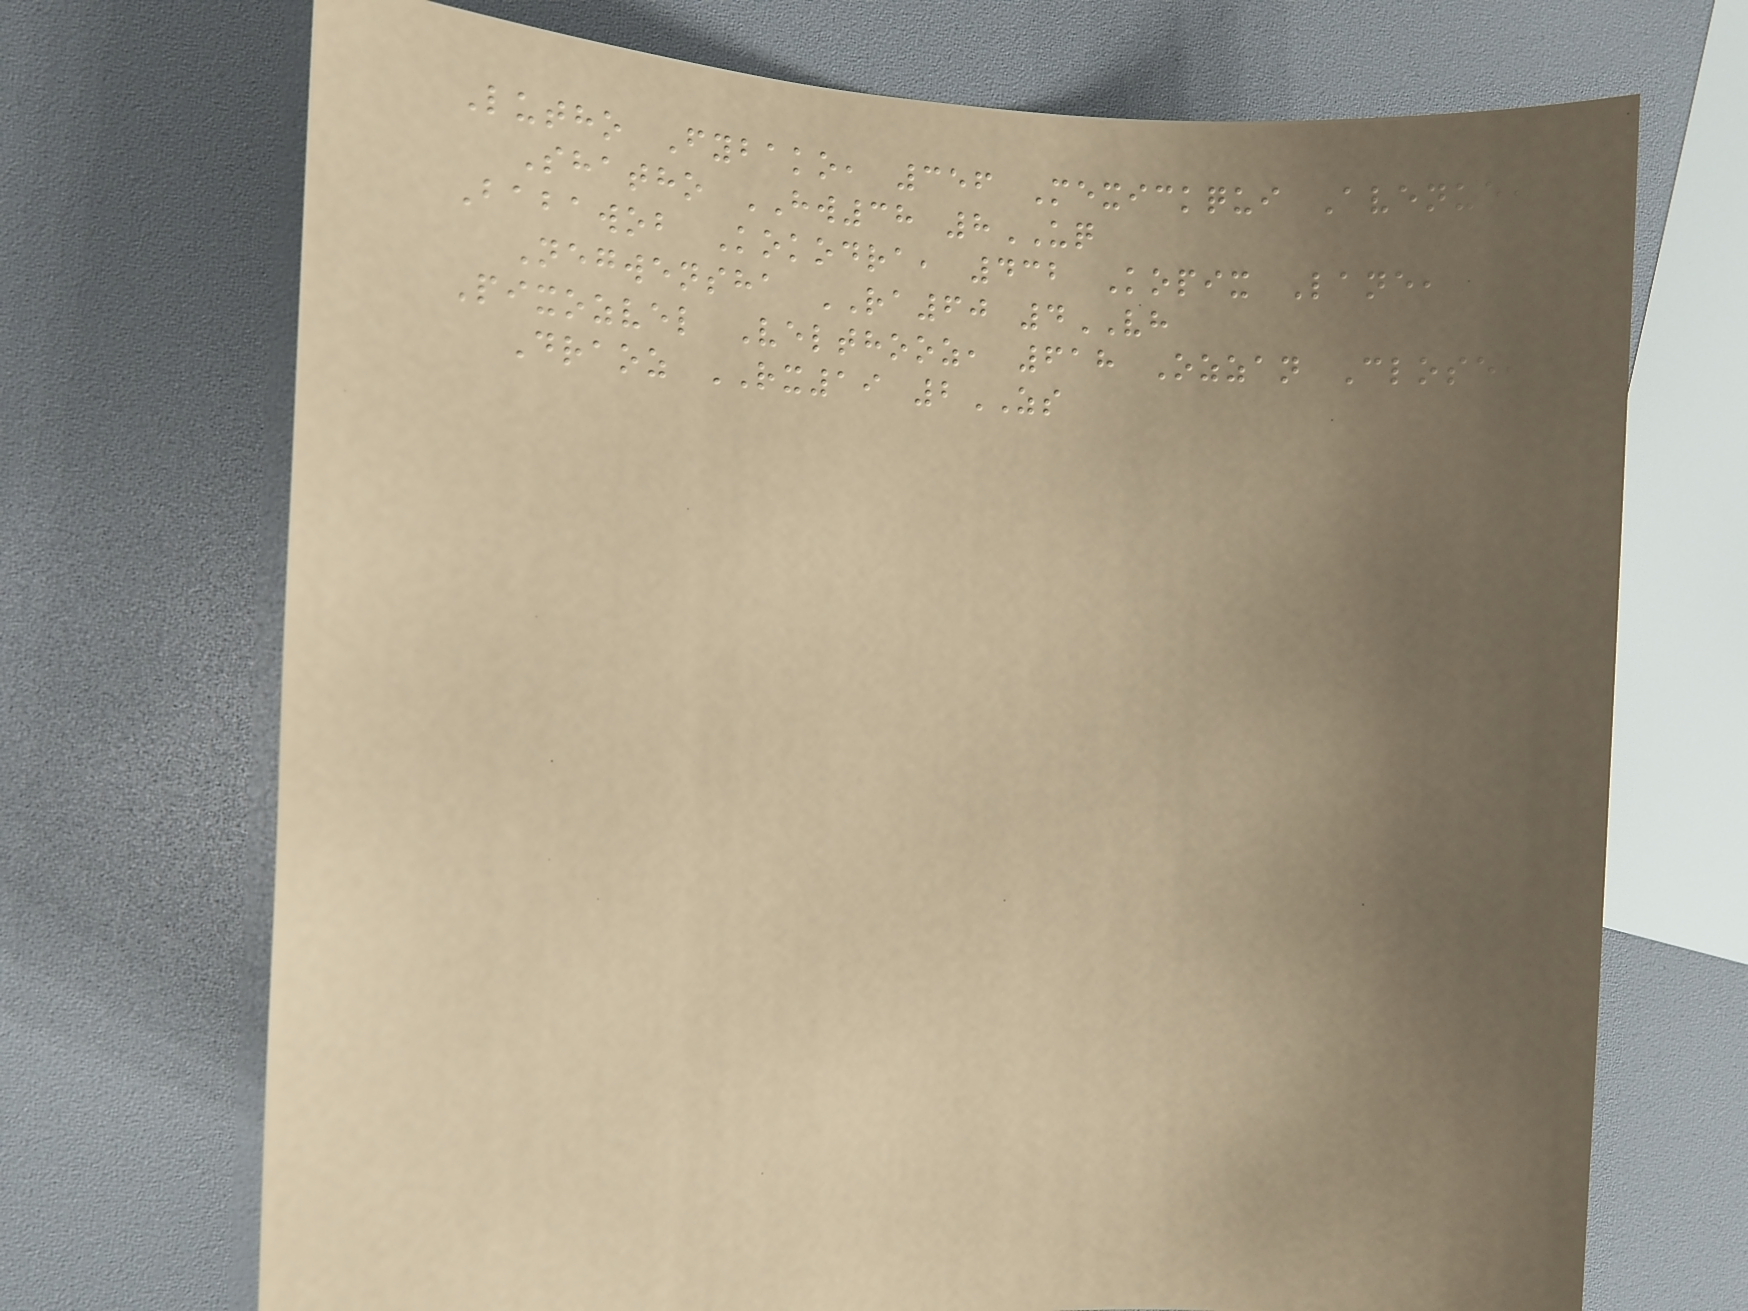Lutho Fybako, 356 Mexickqui Avenue,
Shatho HW38 8UQ
Babawob Kokodra, 432 Kopix Lane,
Negwensha RA60 4VH
Pixozvel Velthooz, 618 Ozzan Close,
Draoz RX19 2ZS
